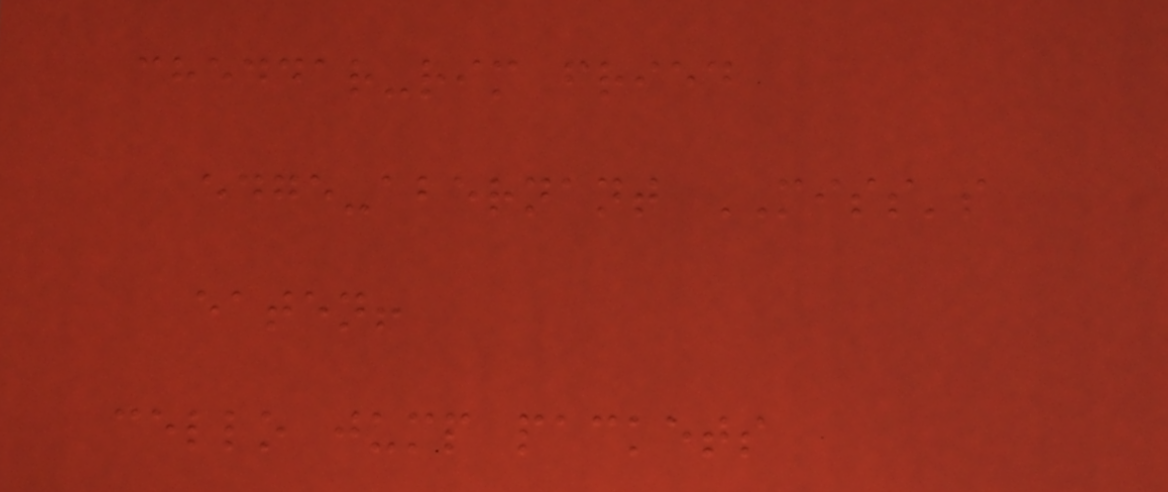cheddar-rim fried
edge-abernant MISS's
eaten!
cello jump packets
